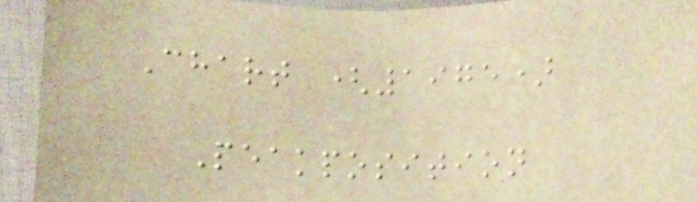Chart (1975)
Peakposition
